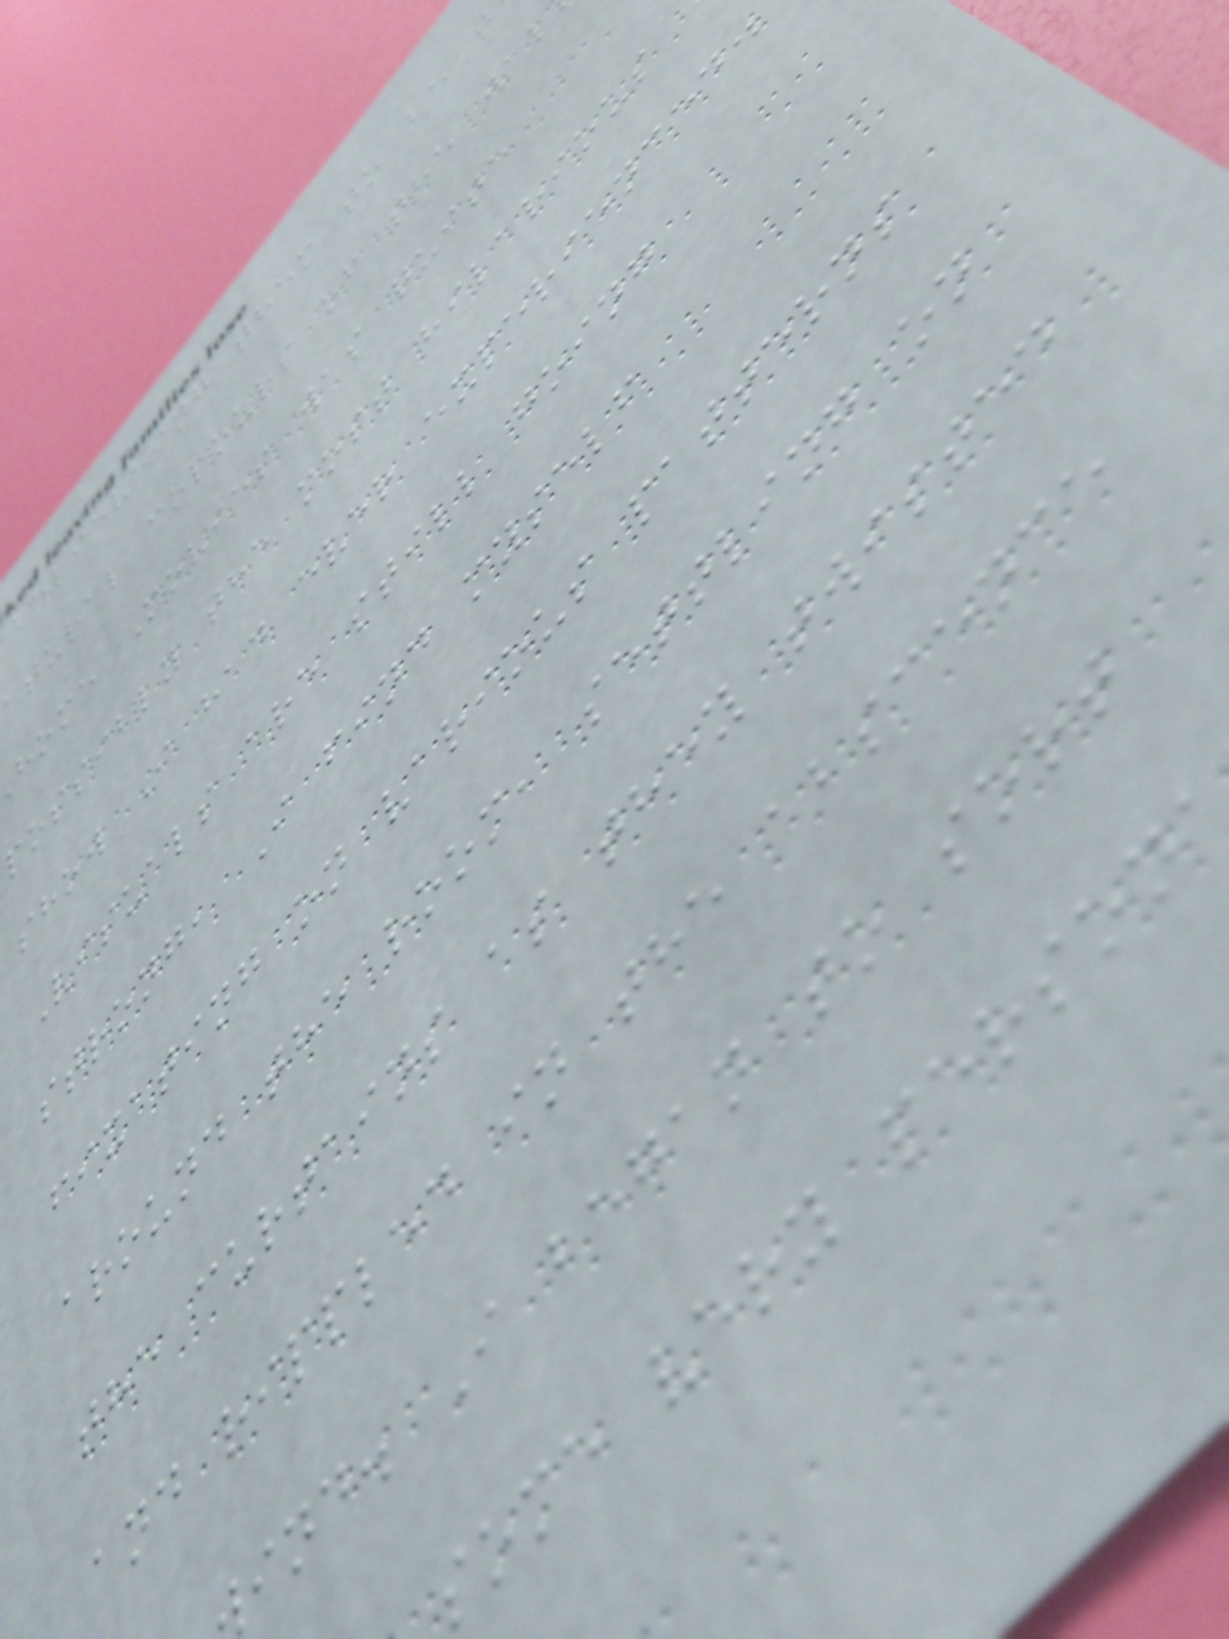believeing them to be t
atural colours of the wal
home Movies was quite
possibly the most hilarious
show I had ever experienced.
Visuals are still going
strong, I find myself
fixating on various patterns
around the room, settling on
the curtains as they twisted
and rippled in the abscence
ind. I began to sort
some very person
